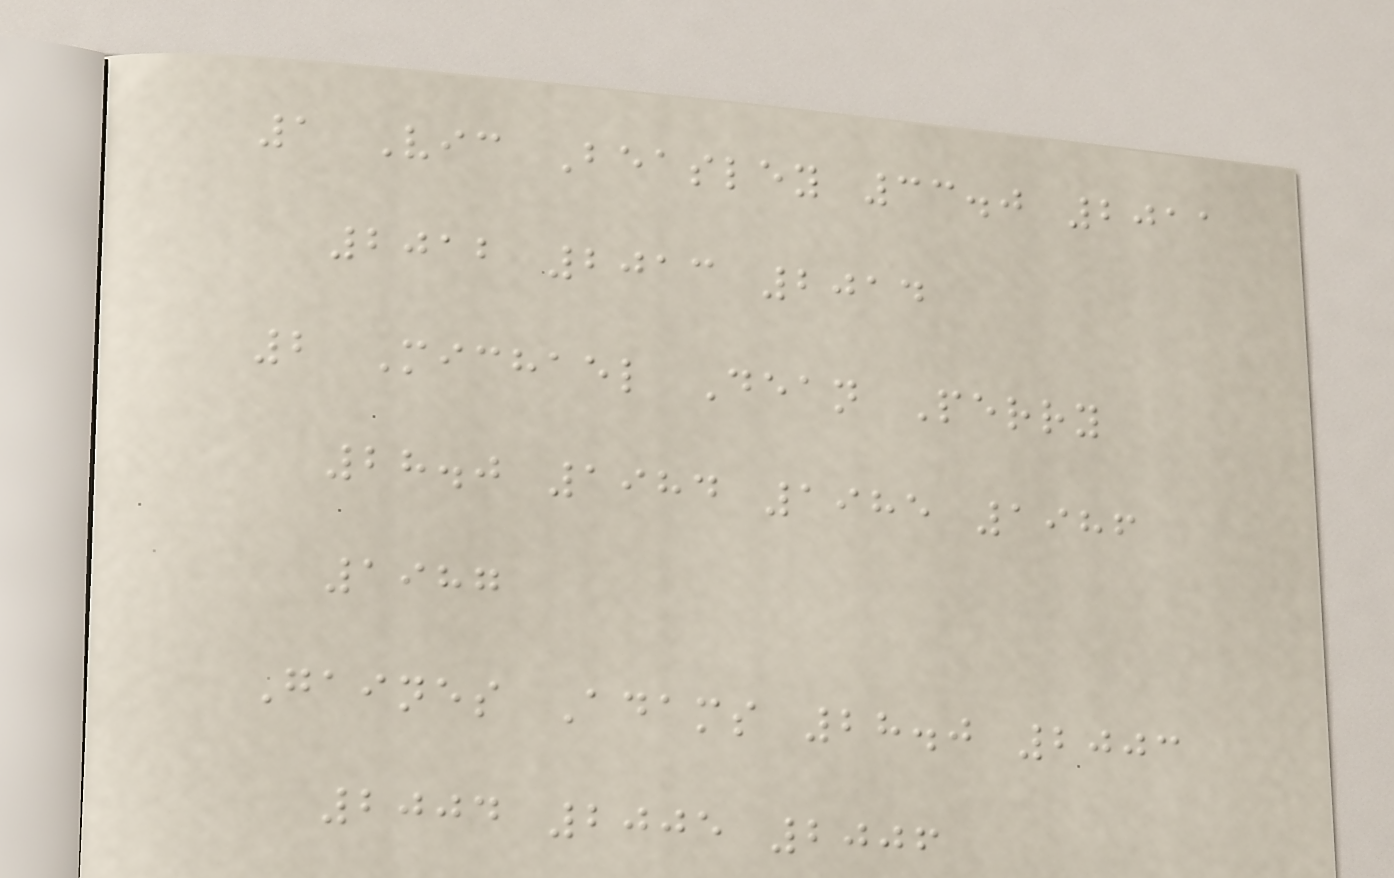1 Vic Beasley 33.0 2011
2012 2013 2014
2 Michael Dean Perry
28.0 1984 1985 1986
1987
Gaines Adams 28.0 2003
2004 2005 2006
